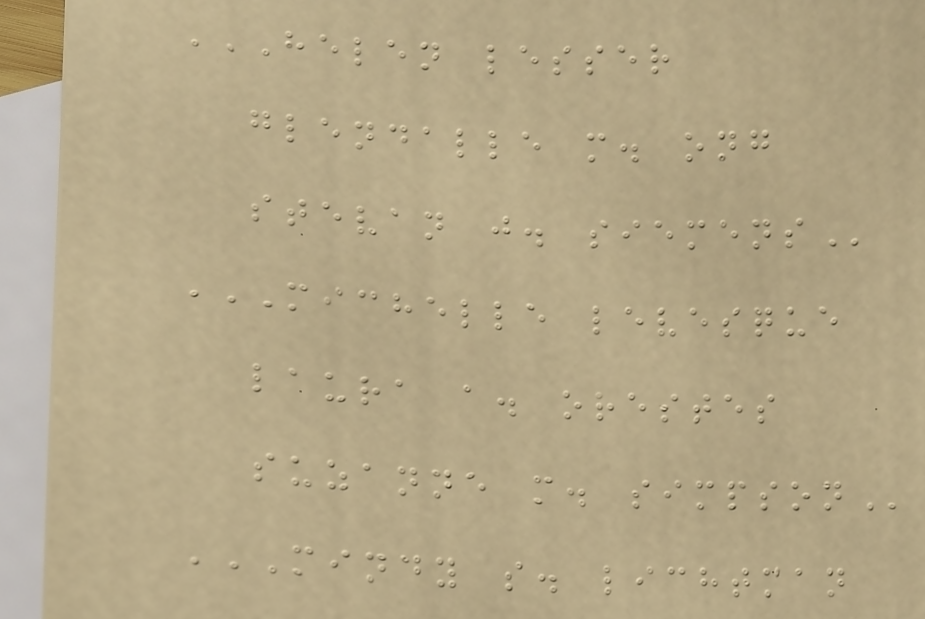HELEN LESSER
GLENDALLE M. ONG
STEVAN J. SIEMENS
MICHELLE LEVESQUE
LAURA A. ORESTES
SUZANNE M. SIMPSON
MINDY S. LICHTMAN
